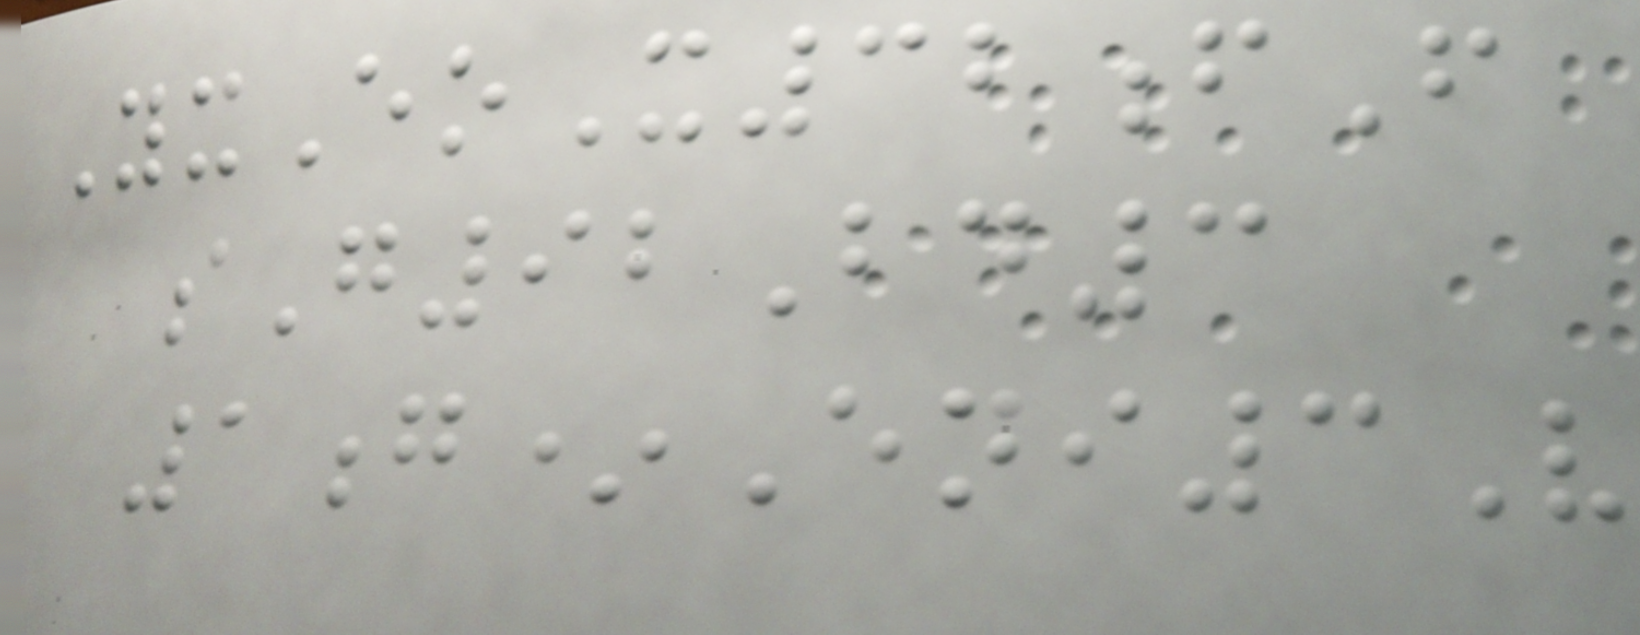YxEoX32fF
sG92Bd3
1g*Eni3V
